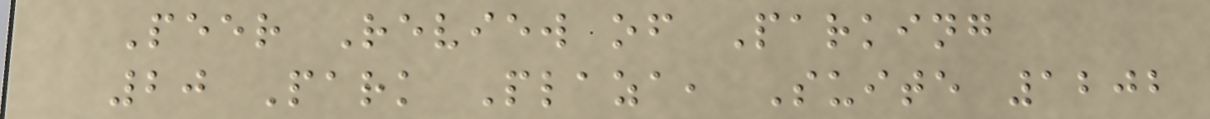Peer Review of Parking
20 Park Plaza, Suite 1202
